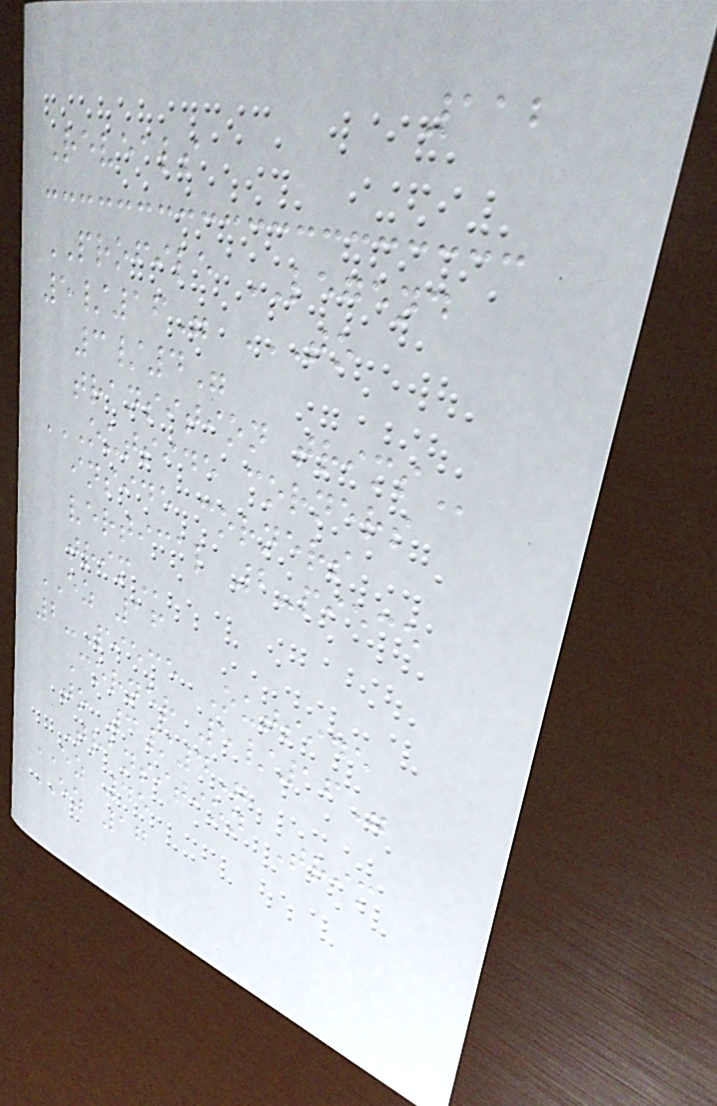112
Reveals
PROFILE LEGEND
5/16" TO
3/4"
TRANSITION TRIMS
OUTSIDE CORNERS
INSIDE CORNERS
VERTICAL 2-PIECE
TRIM
EZ 16
2-Piece Outside
Corner 5/16"
to 3/4"
Transition Trim
EZ 45
EZ 17
